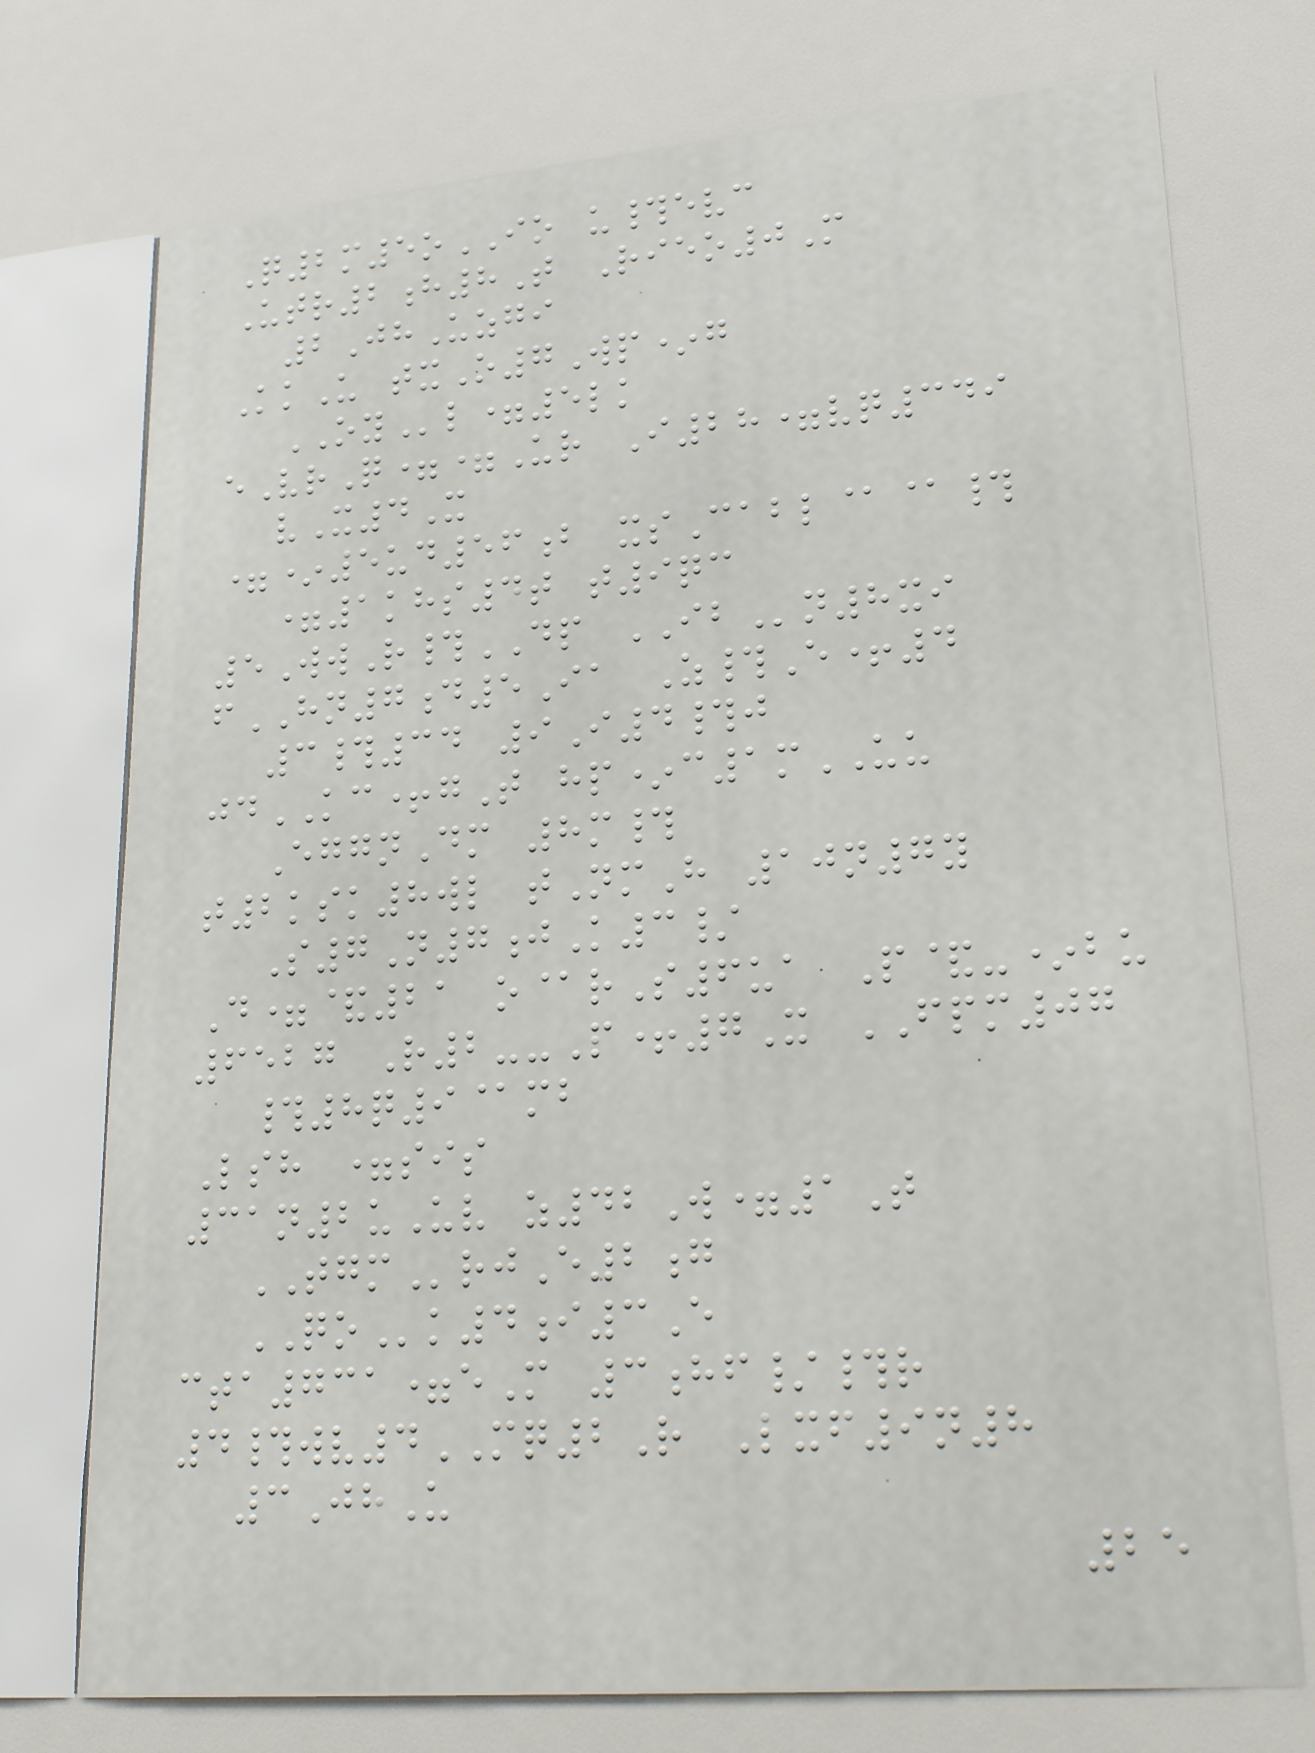Q2m5oIO u#evc
Utr2h8T Rieo0M
2JhUzgi
KkU txO7Wp*g
OYl=5lk
eVrQ==Ur I28=vq349
vX4X
=*5ud56b xsCabl@@#
=1khs4t t9qc
5WwR#DP IBn8xi
fHN7d5Ia Z#E+4
3#34 9I4#j
jdKC+gT hp*c1mUU
EggnDm 8m#
t2ksk8wl tNmH 10n7y
S7N7jK3/
D=&21 o@rS6ua P&-*bu
6527 R2--P+7X FPM07
#8q9@mb
Lsh =sis
31n2uUv z42W=1T
TGMrjE2g
QOk4i3E
cta731=eM 3hf/#r
4#wv4MQ2R Lxf9n8
3JhU
25
